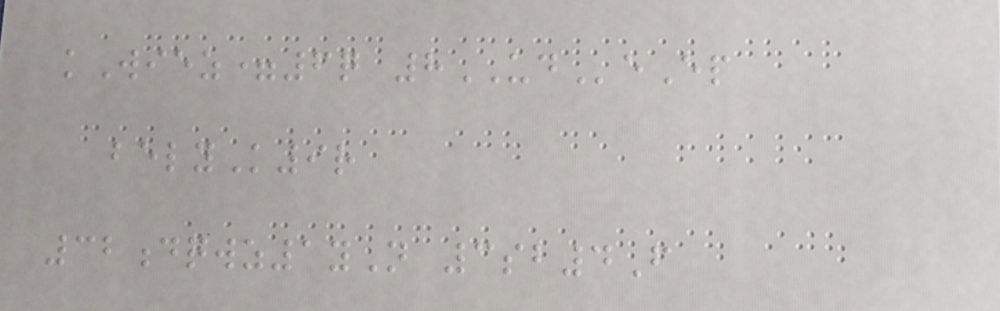kWiez=6q 8UDeEp
belyK9r
32dqwz1yN 3sb4F
